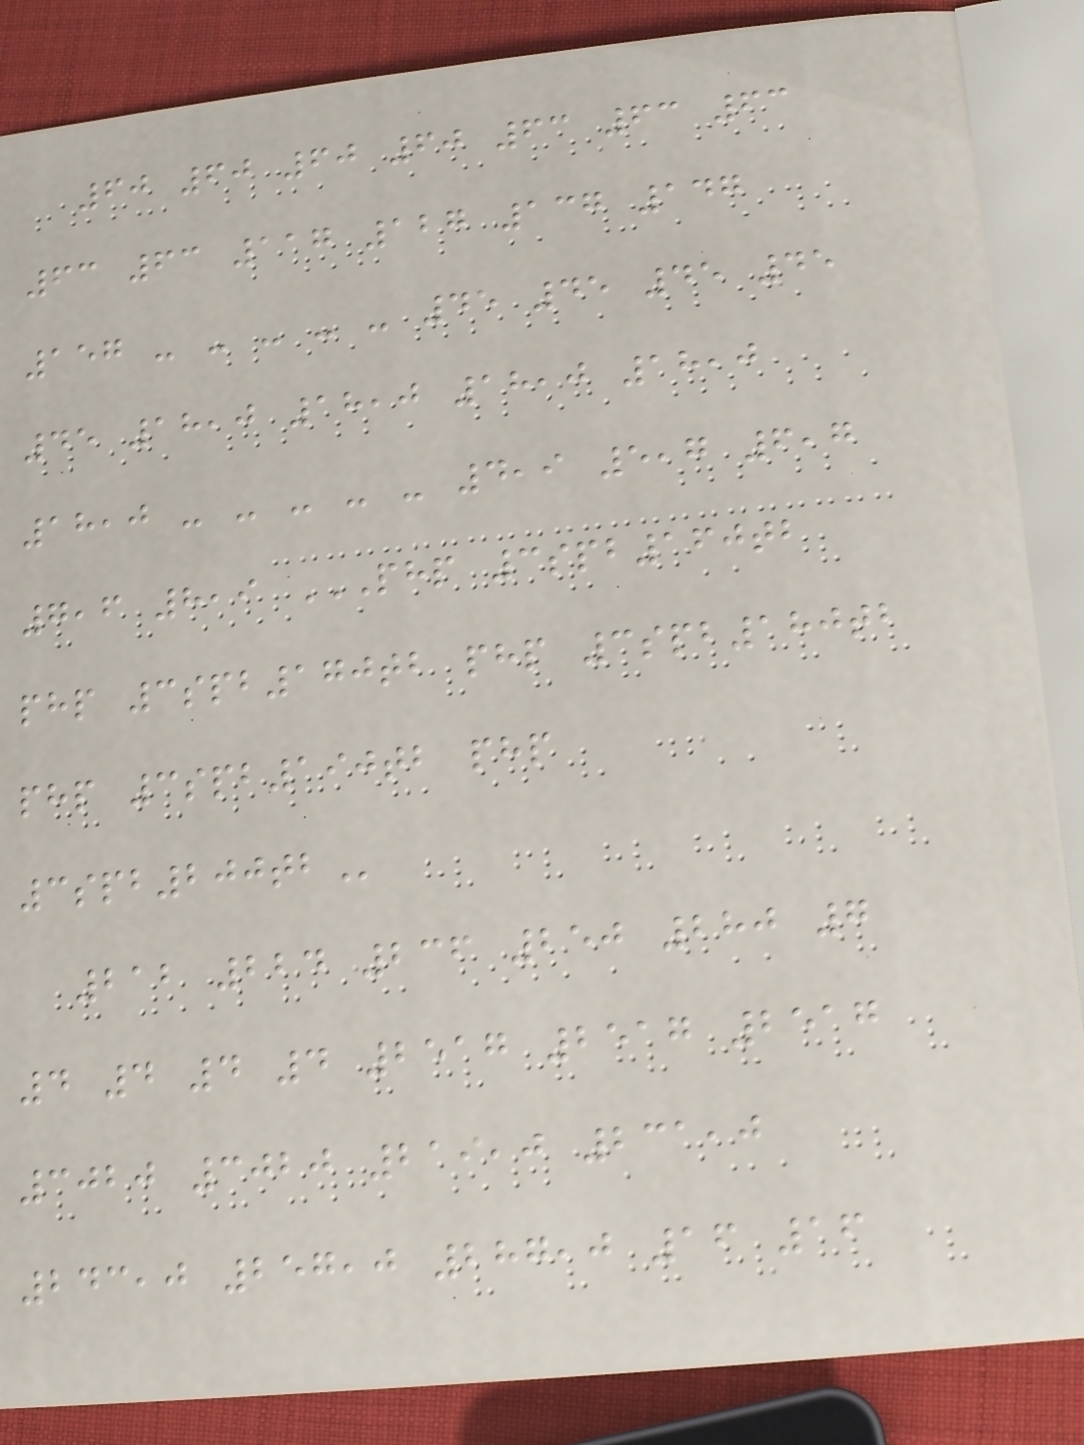60 60 60 60 63 63 63
63 63 117 127 137 147
157 - - - - - 45 45 45 45
45 18,0 18,0 18,0 18,0
18,0 - - - - - 4,9 5,7 6,7
7,6 8,9 PHP 3SPB160TB
PHP 3SPB170TB PHP 3SPB180TB
PHP 3SPB190TB PHP
3SPB200TB
212 224 236 250 280 7
4 4 4 4 2517 2517 2517
3020 3020 219,0 231,0
243,0 257,0 287,0 16 16
